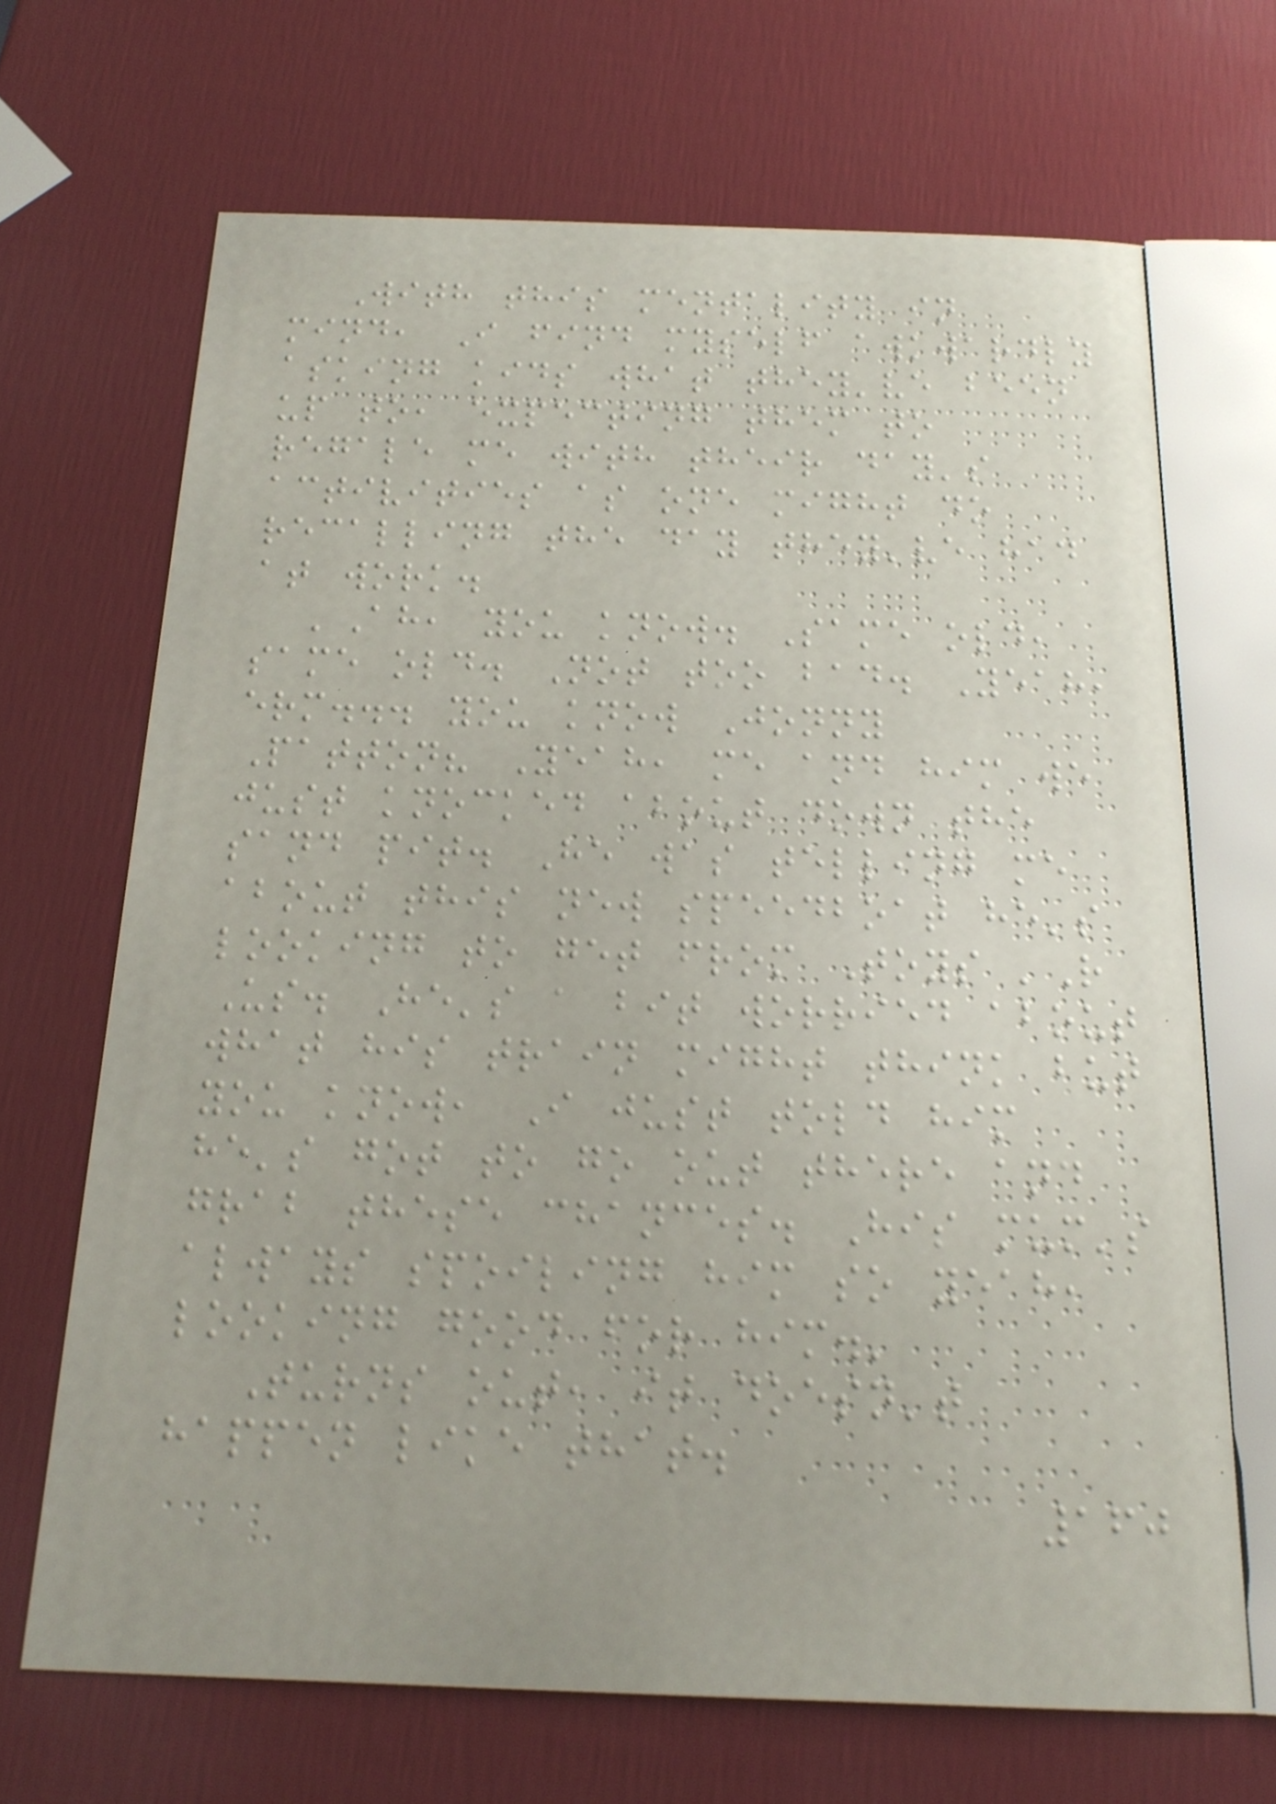With this mentality in
mind, I find myself awkwardly
asking kids what they've been
up to, expecting them to
regale me with their day's
activities as one might do
recalling the day they've had
at work.
'Ah, you know. Same old,
same old. Not too bad. Yeah,
erm... you know Jonny
Patton? Yeah, me and him we
just knocked about down the
sand pit. He was telling me
about this new speedboat he's
looking to get from Toys 'R
Us. He's a bit worried about
what his train might think but
you know, I just told him
he's got to go out there and
grab these chances. His mum's
always spoiling him so yeah,
looking good for him.'
Turns out, it doesn't
happen like that.
160
